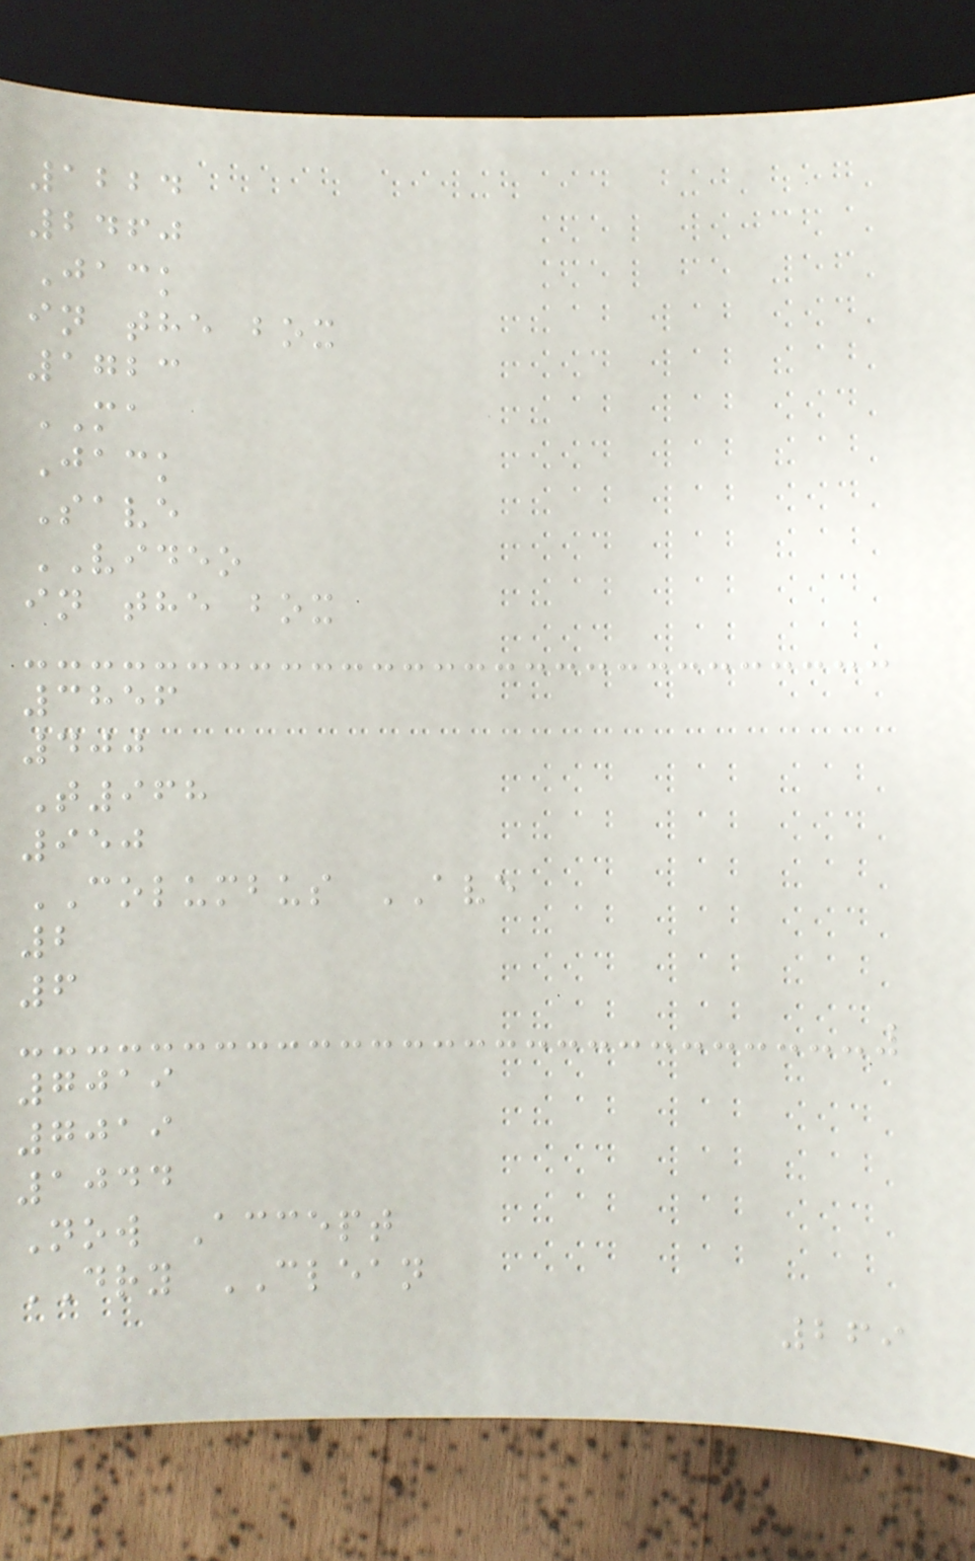1224
2460
Jack
in the box
1723
MA
Jack
Save
VIDEO
in the box
3856
400
T968
950
COLUMBUS AVE
2
6
7019
7019
1044
Now Accept
DRY CLEAN
269
